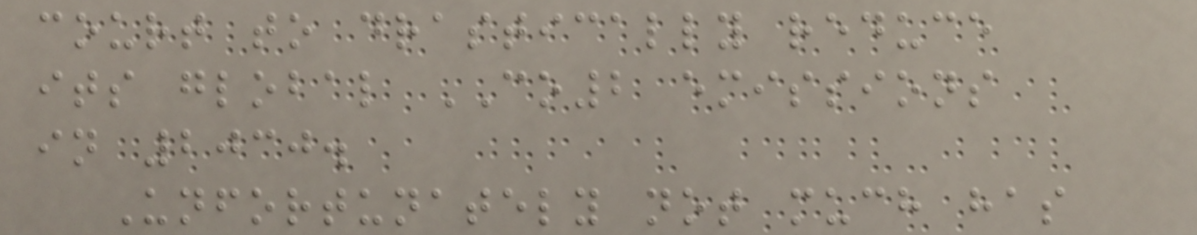court to drastically reduce
its global CO2 emissions
in 2030.
Unfortunately not much has
